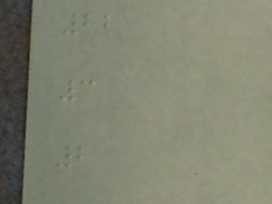22
3
2
